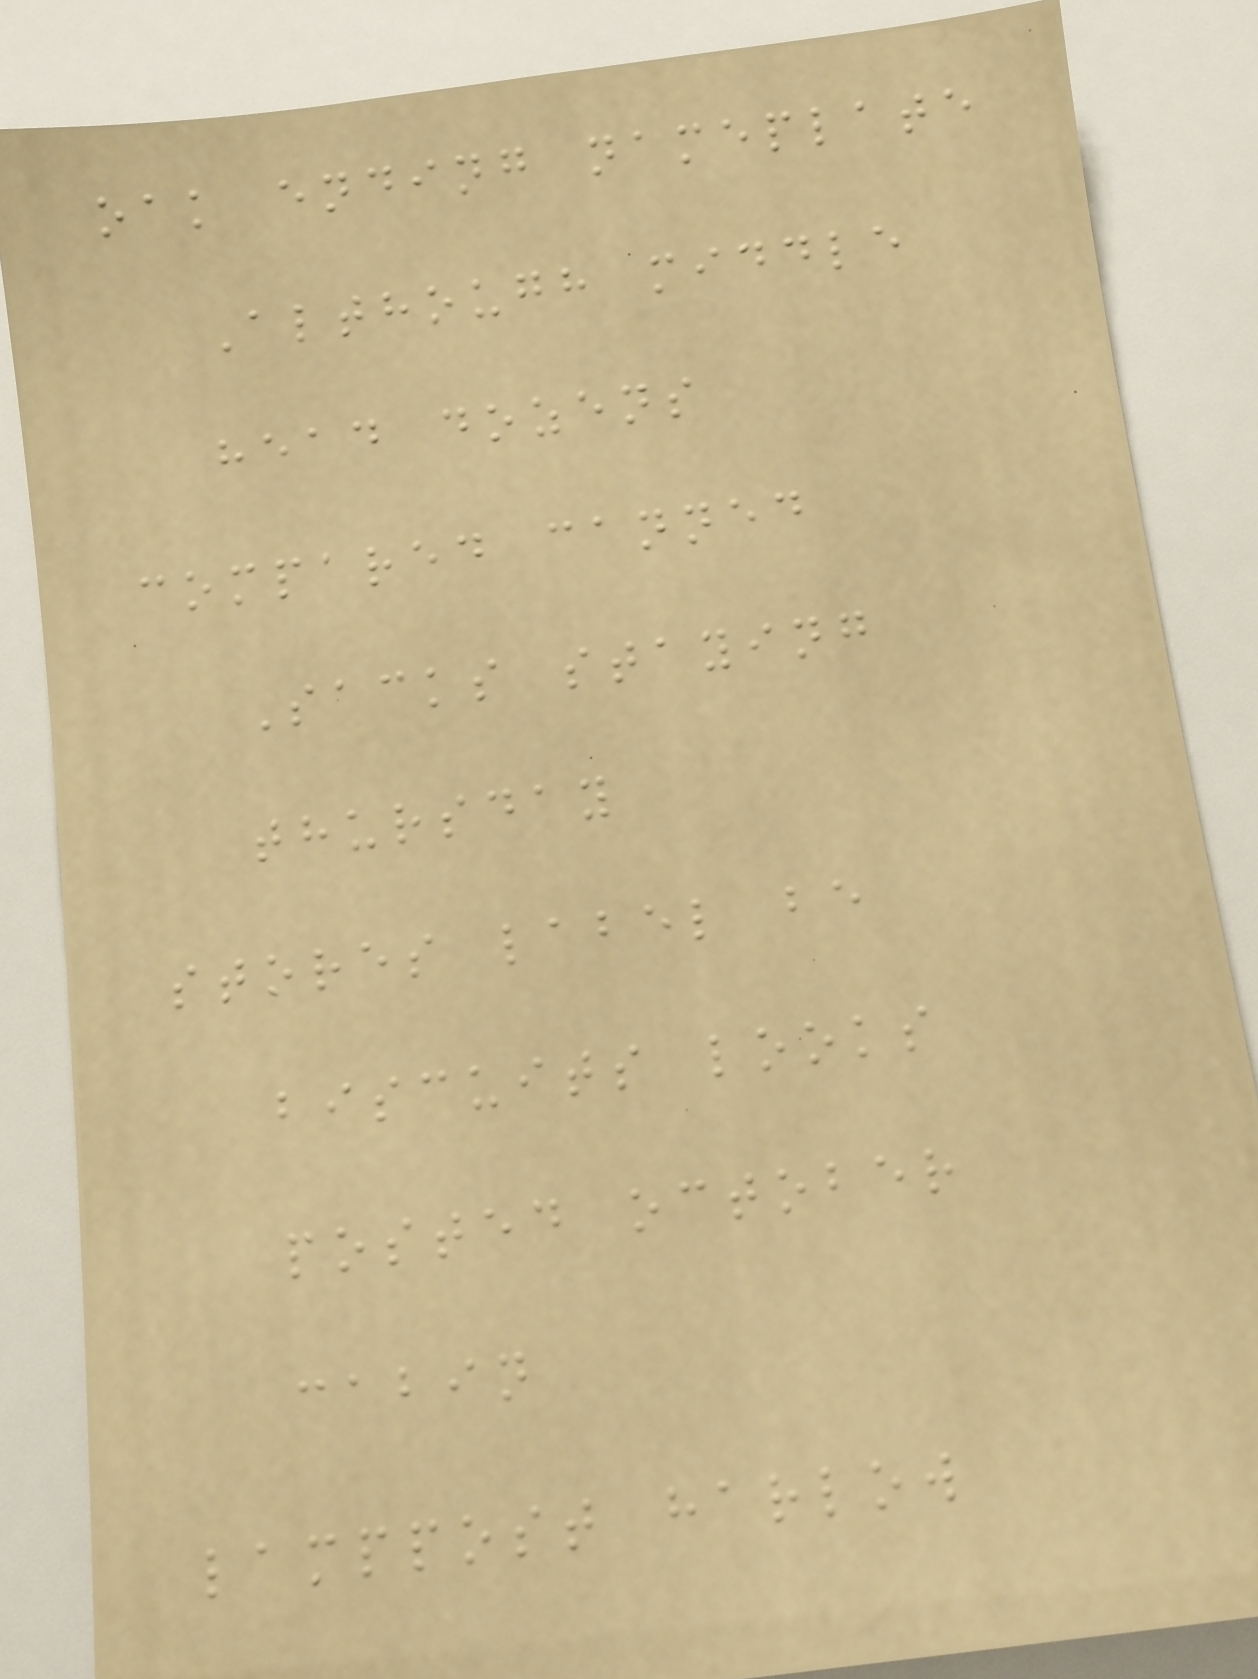oak ending nameplate
Although middle
head dozens
compared canned
Sacks staying
thursday
stores label be
biscuits looks
posted october
cabin
lamppost harlow
